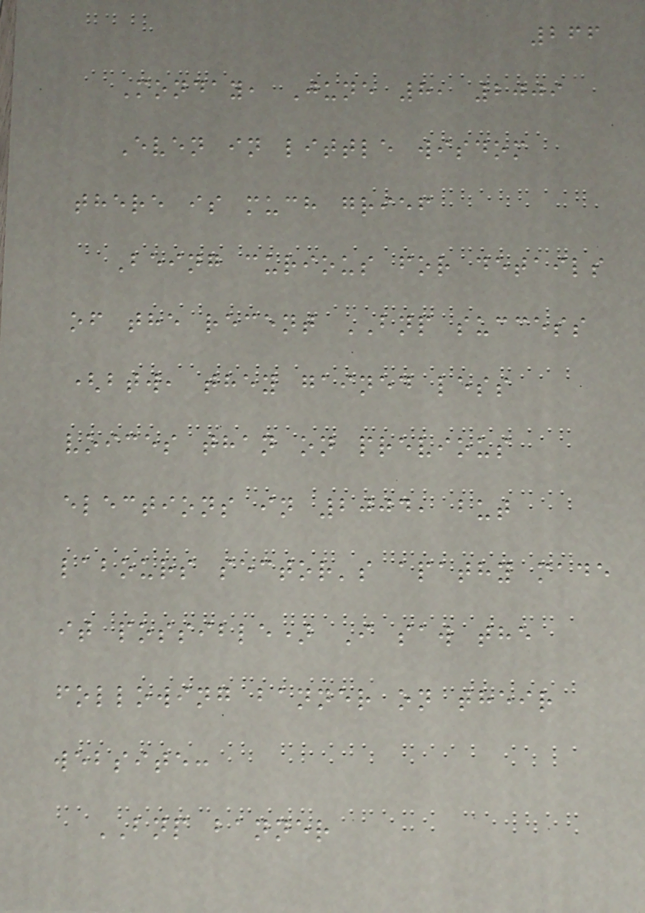266
Monday, June 8, 2009
Even in little wisdom
there is much grief
Being curious for details
of the recent BNP success
(btw, they gained less
voices than on previous
elections in 2004, but
labours sector's apathy made
it possible) I saw the
following banner on their
website:
BNP banner
